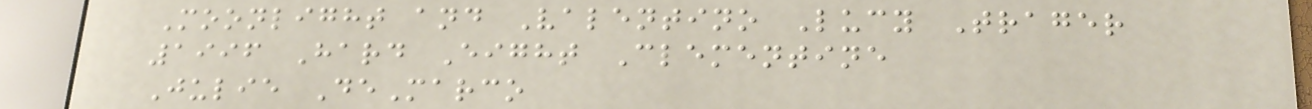Moonlight and Valentino Lucy Trager
1996 Hard Eight Clementine
Julie DeMarco
